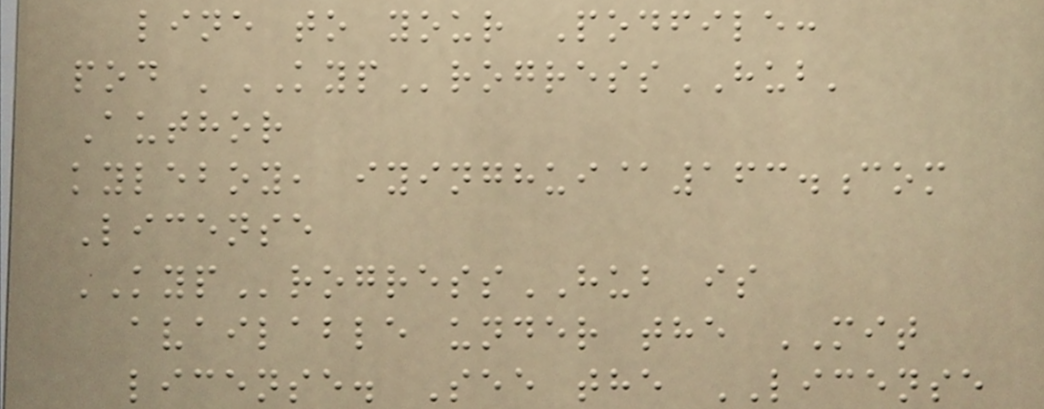line to your Podfile:
pod 'KYProgressHUB'
Author
kyleboy, iyinghui@163.com
License
KYProgressHUB is
available under the MIT
license. See the LICENSE
